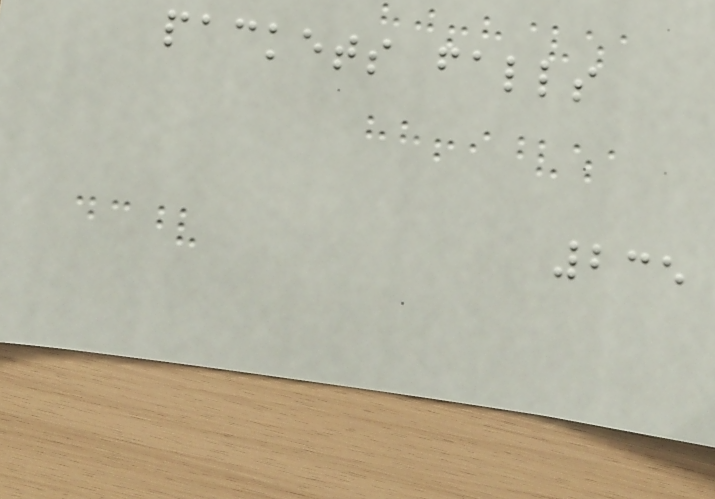packets falls
235
